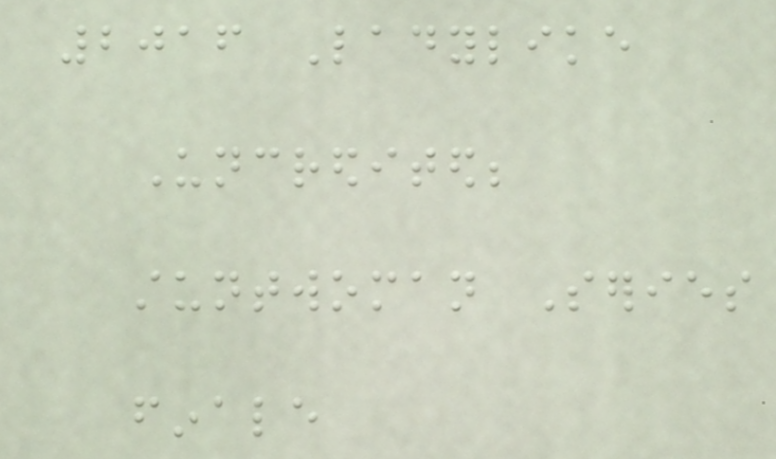2016 Ladylike
Uncredited;
stuntwoman Series
finale
